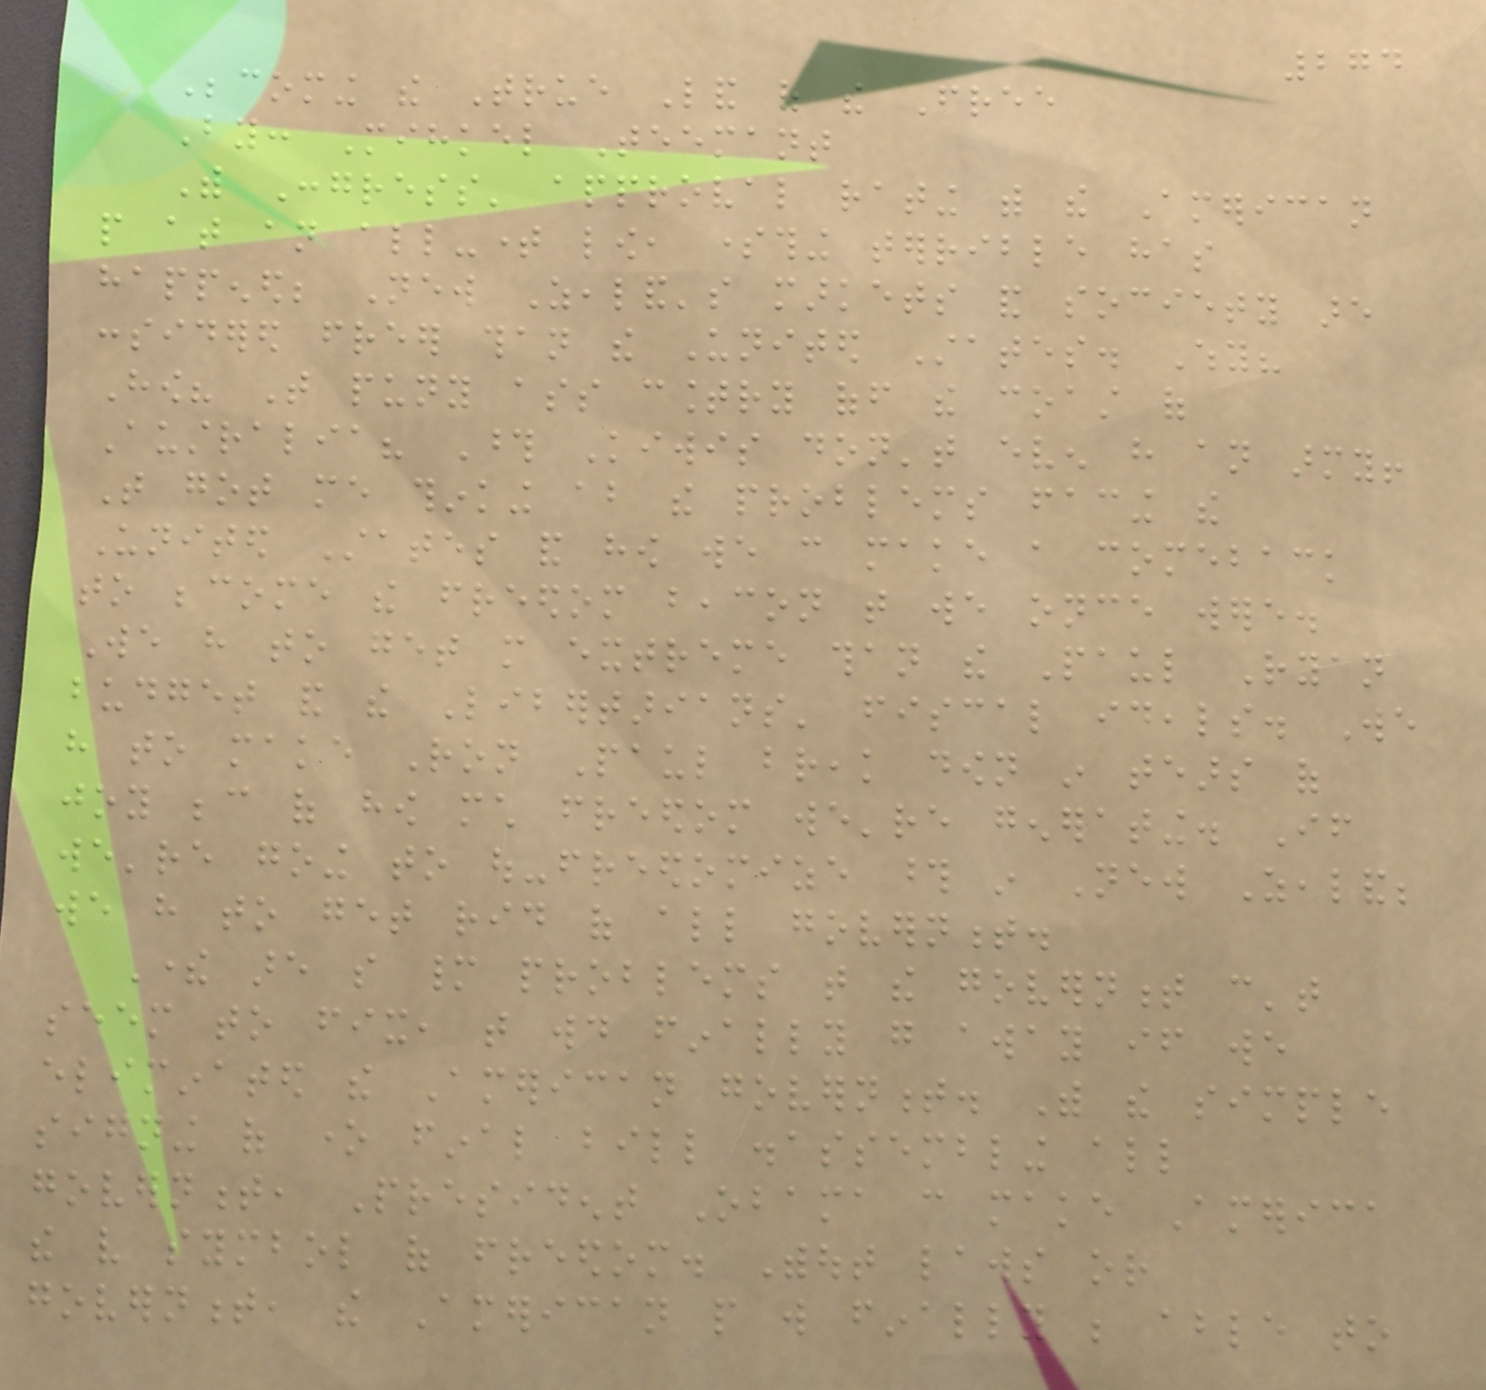274
Becoming the True Land of the Free
By: Mihkel Teemant
With Congress' approval rating with the American
people at an all-time low, something terrible has
happened; New Zealand's markets and society are
considered freer than the United States. Why?
How? That puny ass country off the coast of
Australia? Those Kiwis don't even have an army!
That got me thinking about the problems facing the
United States and how we can make a comeback
to become the freedom beacon that we once were.
We have to get more extreme than the Paul Ryan
budget and the Libertarians' fiscal ideals. We
have to make Ron Paul break down in tears of
joy because of how much freedom we're generating. If
we're going to out-freedomize those in New Zealand;
we have to get rid of all government.
There are so many problems that the government can't
seem to fix, that would finally go away if we
eliminated the American government. With the simple
signing of one final bill disassembling all
government, President Obama can make America
the very symbol of freedom. Without laws or
government, the American people will finally be able to
